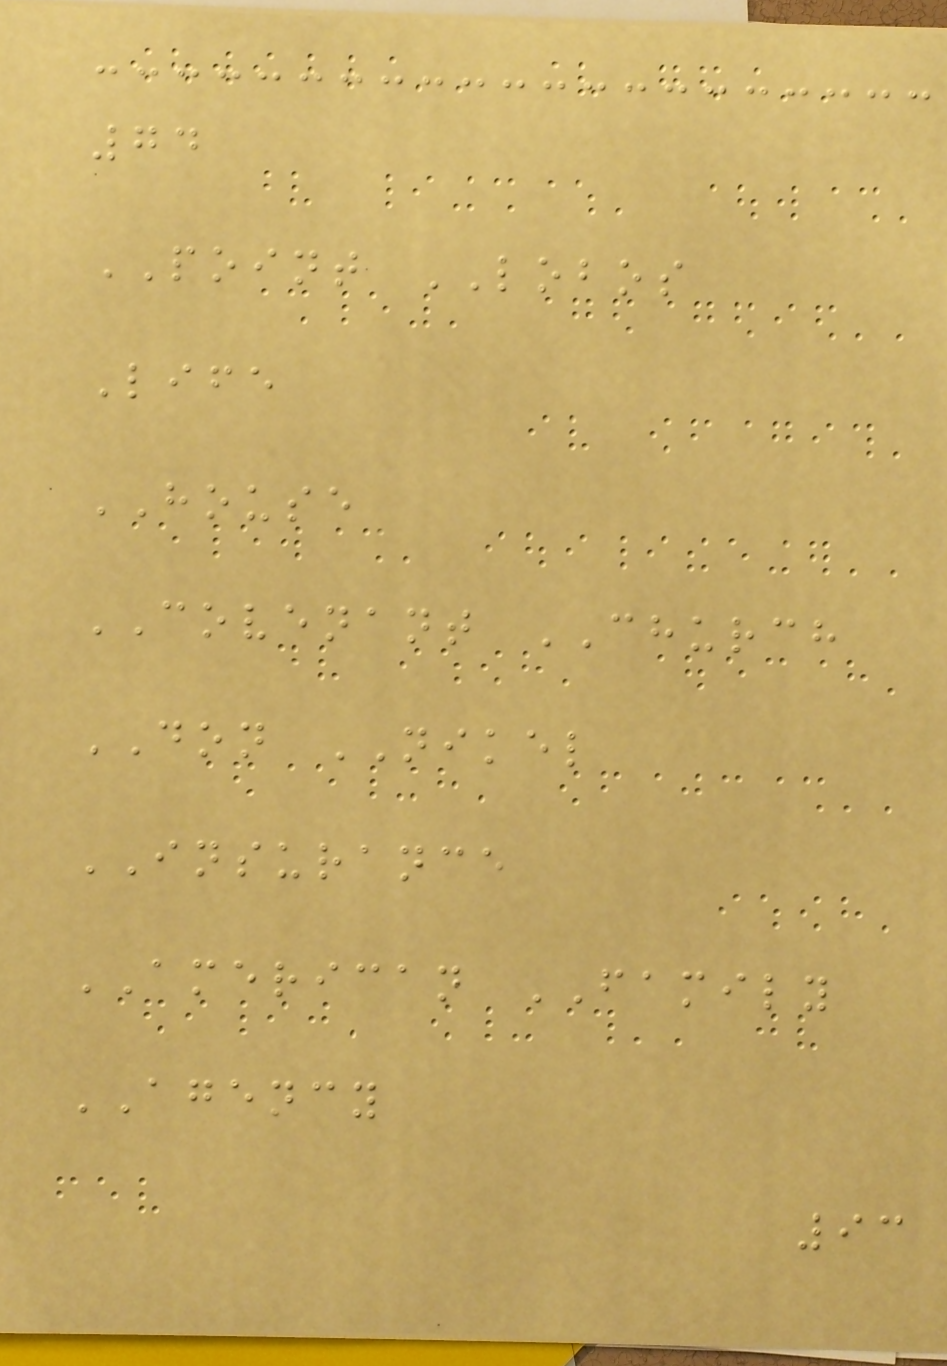74
POINT LOBOS
Life
HOUSE
COVENANT CHURCH
DON NIKEL
INSURANCE
AMERICAN FAMILY
AGENCY
93
